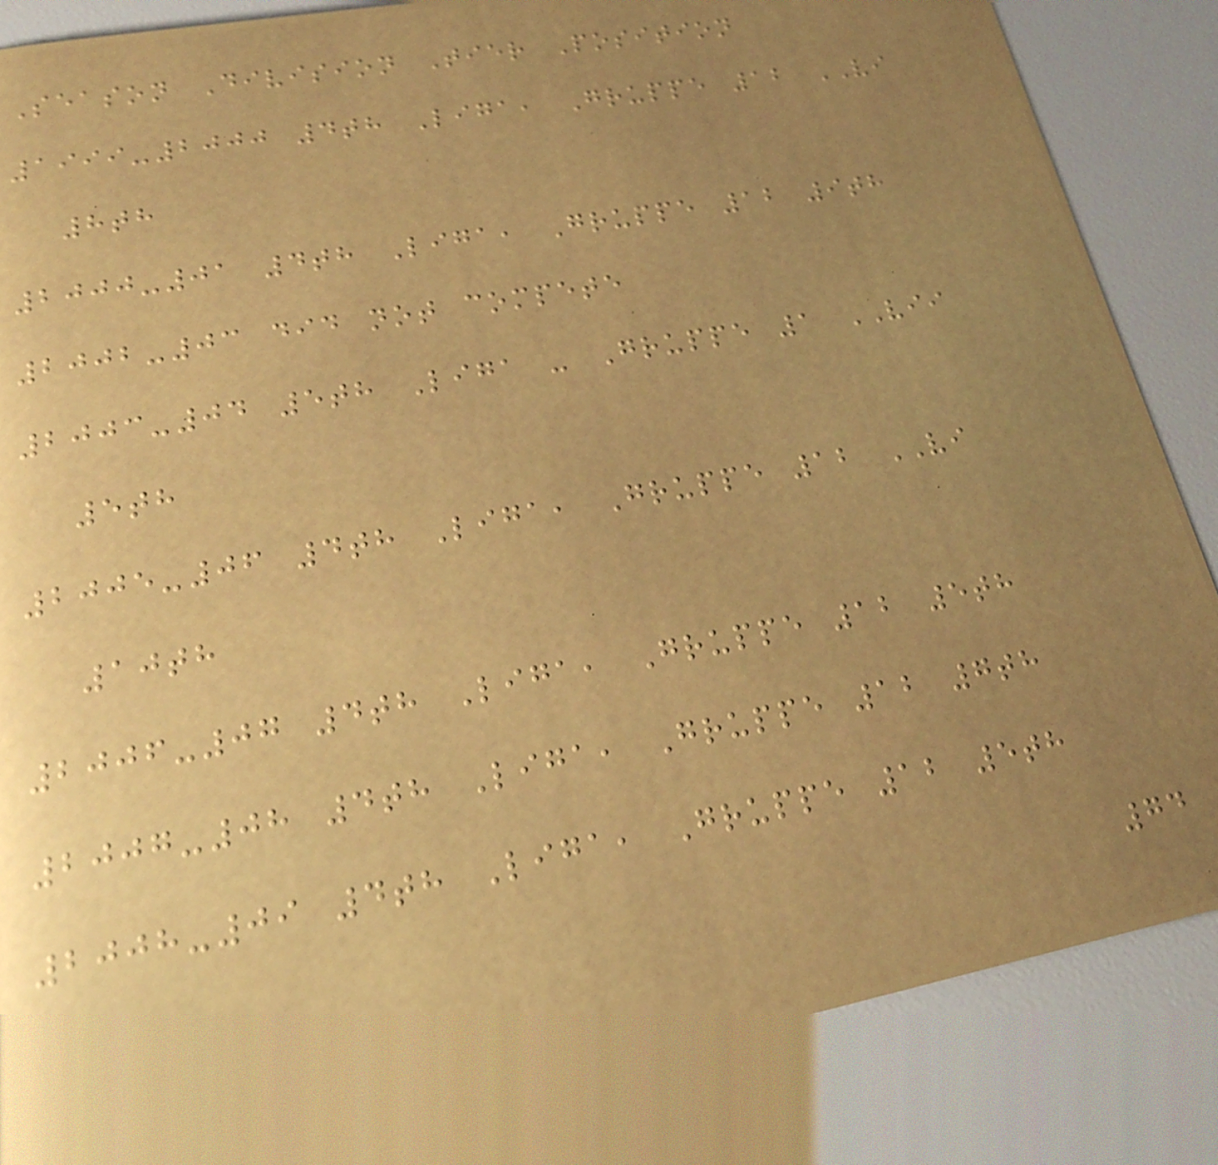Season Division Tier Position
1999-2000 4th Liga, Gruppe 12 VI
8th
2000-01 4th Liga, Gruppe 12 9th
2002-03 did not compete
2003-04 5th Liga - Gruppe 1 VII
5th
2005-06 4th Liga, Gruppe 12 VI
10th
2006-07 4th Liga, Gruppe 12 5th
2007-08 4th Liga, Gruppe 12 7th
2008-09 4th Liga, Gruppe 12 5th
74
